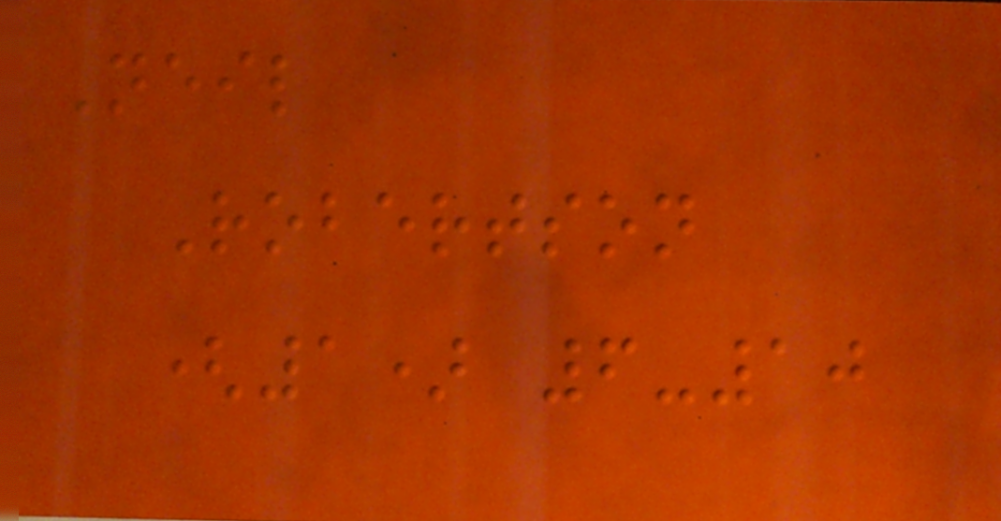Neil
Robertson
(1) 6-10
